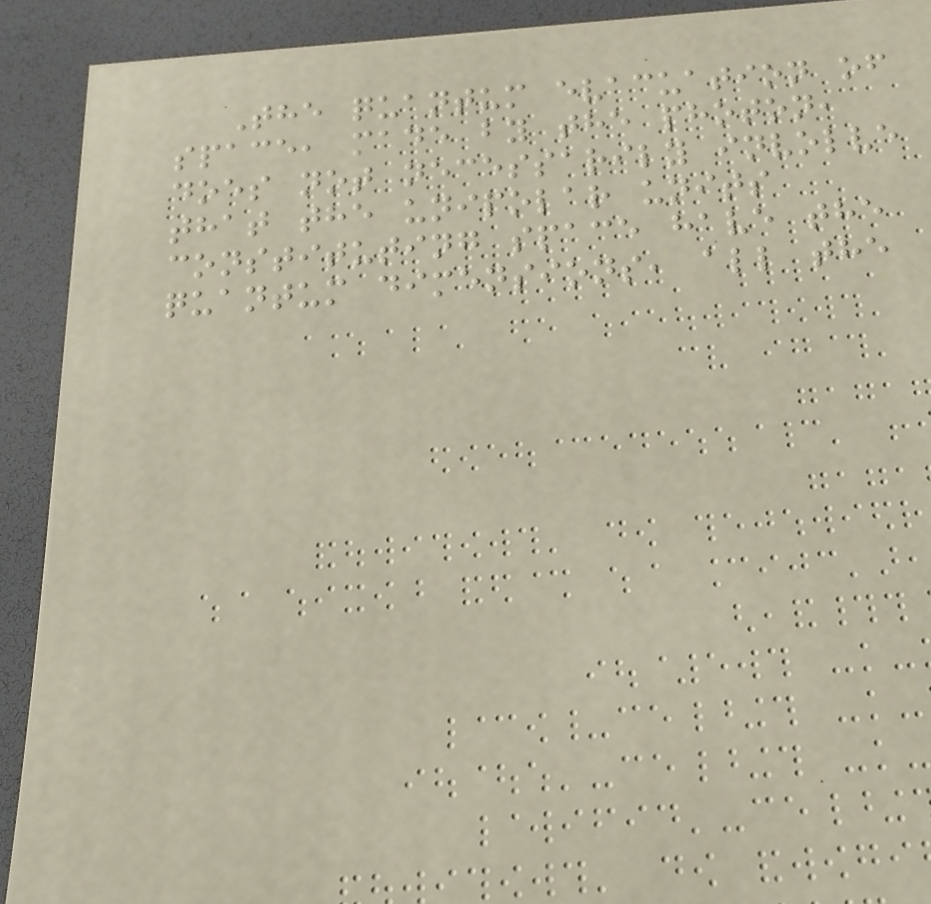The quantum evacuation of
space, made by the photon,
does not necessarily involve
that the unipolar units
constituting space have the
quantum dimensions, all the
